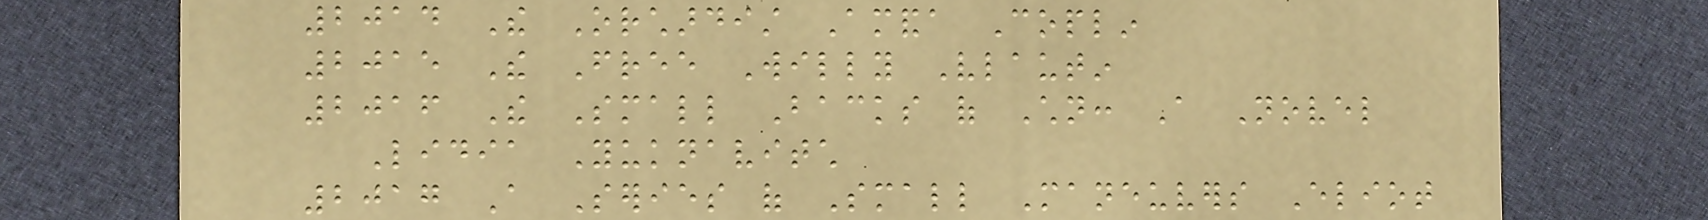2014 The Orchardist Amanda Coplin
2015 The Free Willy Vlautin
2016 The Small Backs of Children: A Novel
Lidia Yuknavitch
2017 A Series of Small Maneuvers Eliot
